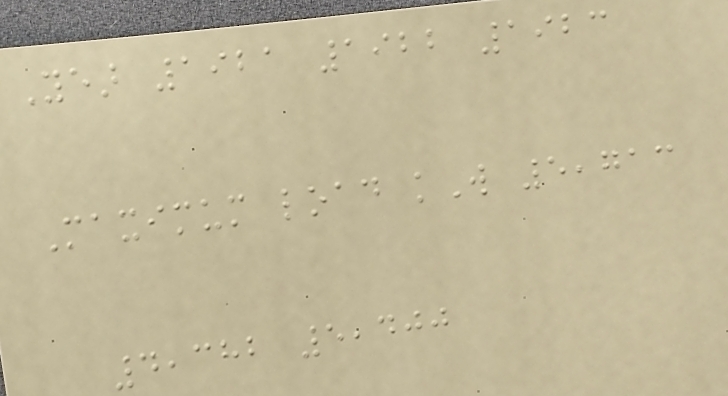Year 1921 1922 1923
Maximum load kW 5,713
4,382 5,400
